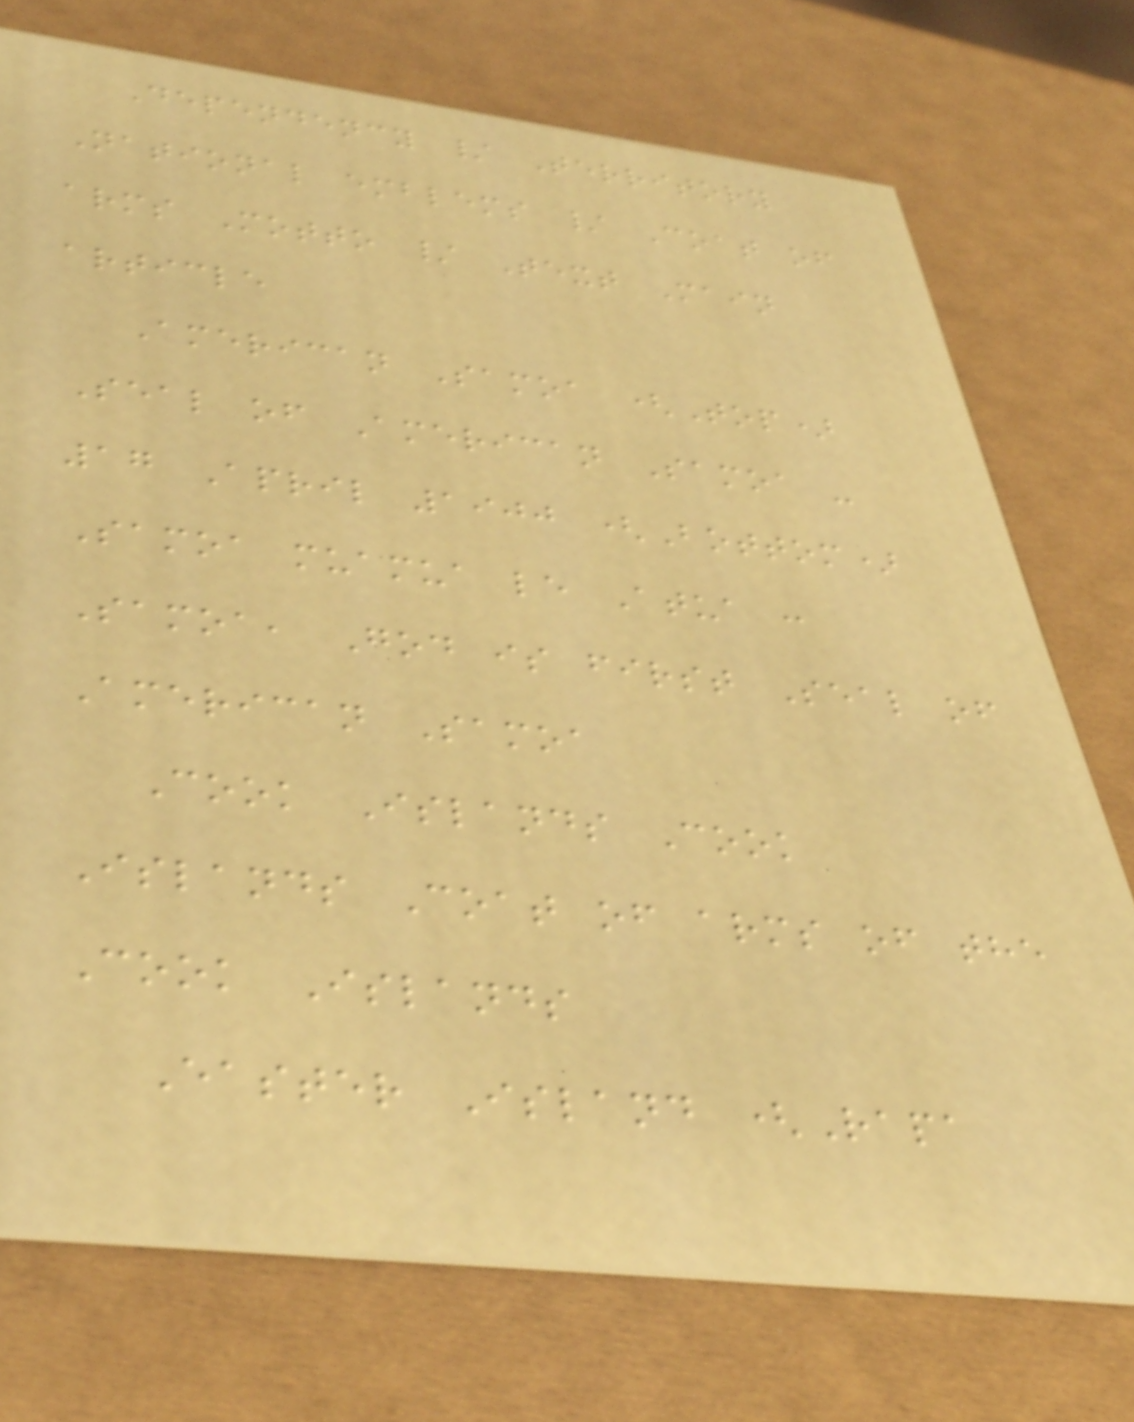Dependency / Territory
National emblems / Coat of
arms Motto / Text Main
article
American Samoa (Top)
Seal of American Samoa -
17 April 1900 (Bottom)
Samoa muamua le Atua :
Samoa, God is first Seal of
American Samoa
Cook Islands Cook
Islands Coat of arms of the
Cook Islands
Easter Island (Rapa
